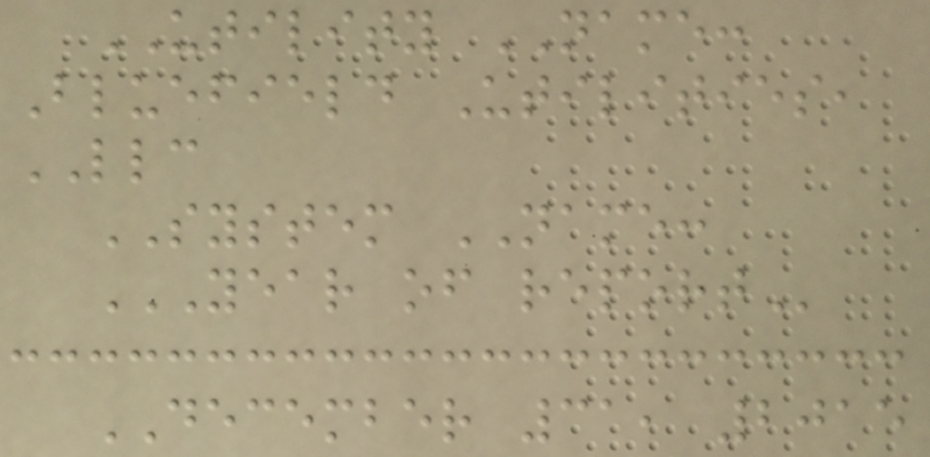UTILITY NAME:
Bluefield Utilities,
LLC
SYSTEM NAME:
YEAR OF REPORT
DECEMBER 31, 2015
